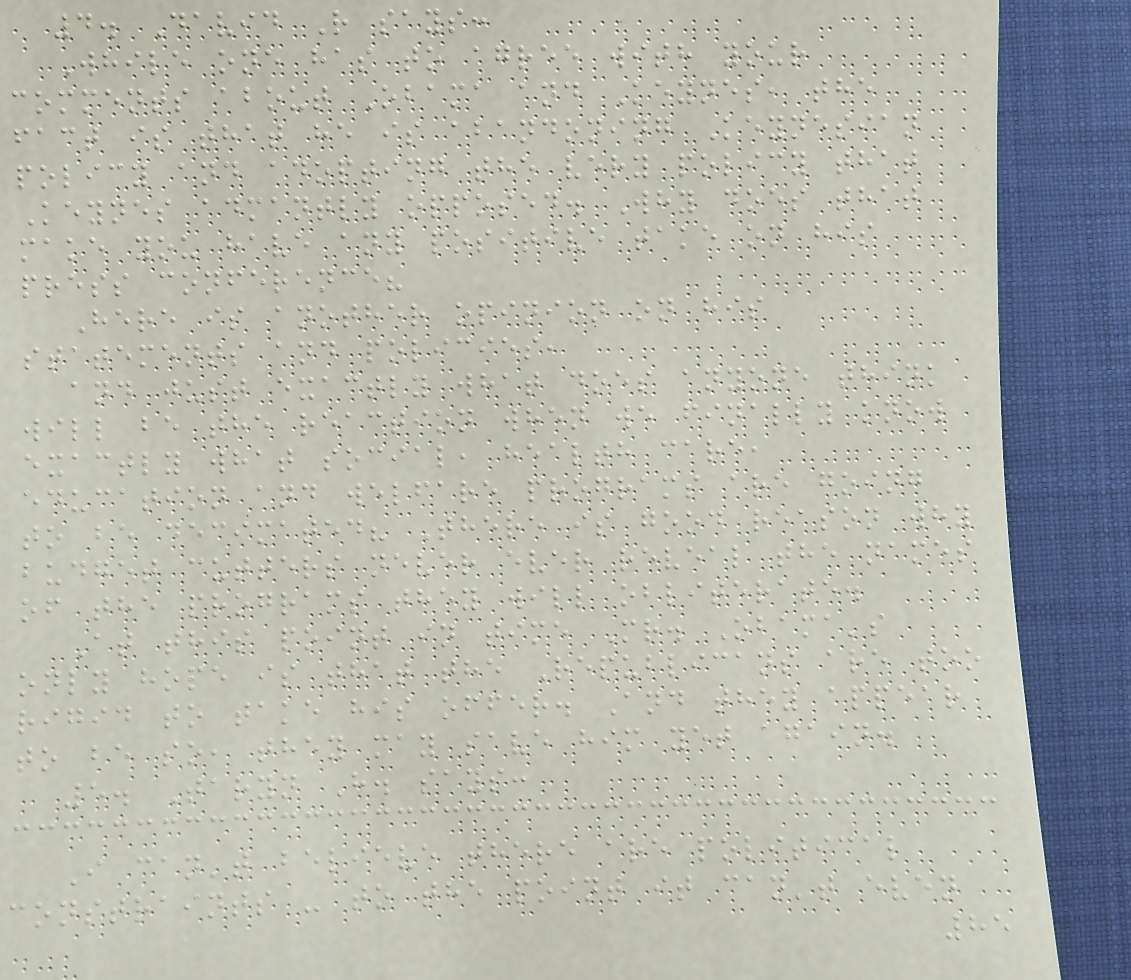4. David R says:
While one has to agree with your
comments about Obama and Keynes, the
fact is that he is abandoning Keynesian
policy and adopting the very policy that
Keynes admantly opposed. Why does that
make you have any positive take on his
press conference?
Here is another opinion on his
statements and policies,
and just exactly what does anyone think
will be the reaction when we finally know
exactly what social, health care,
education and welfare programs are going
to be decimated? There is good reason why
budget cutters never ever reveal the names
of the programs they will obliterate.
At this point in time Mr. Obama's
only hope is that the Republicans are too
rigid to take his offer. And they appear
to be so, they may save him yet again.
5. Taryn H. says:
I can't believe there are political
constraints - to the point it can't even
85
